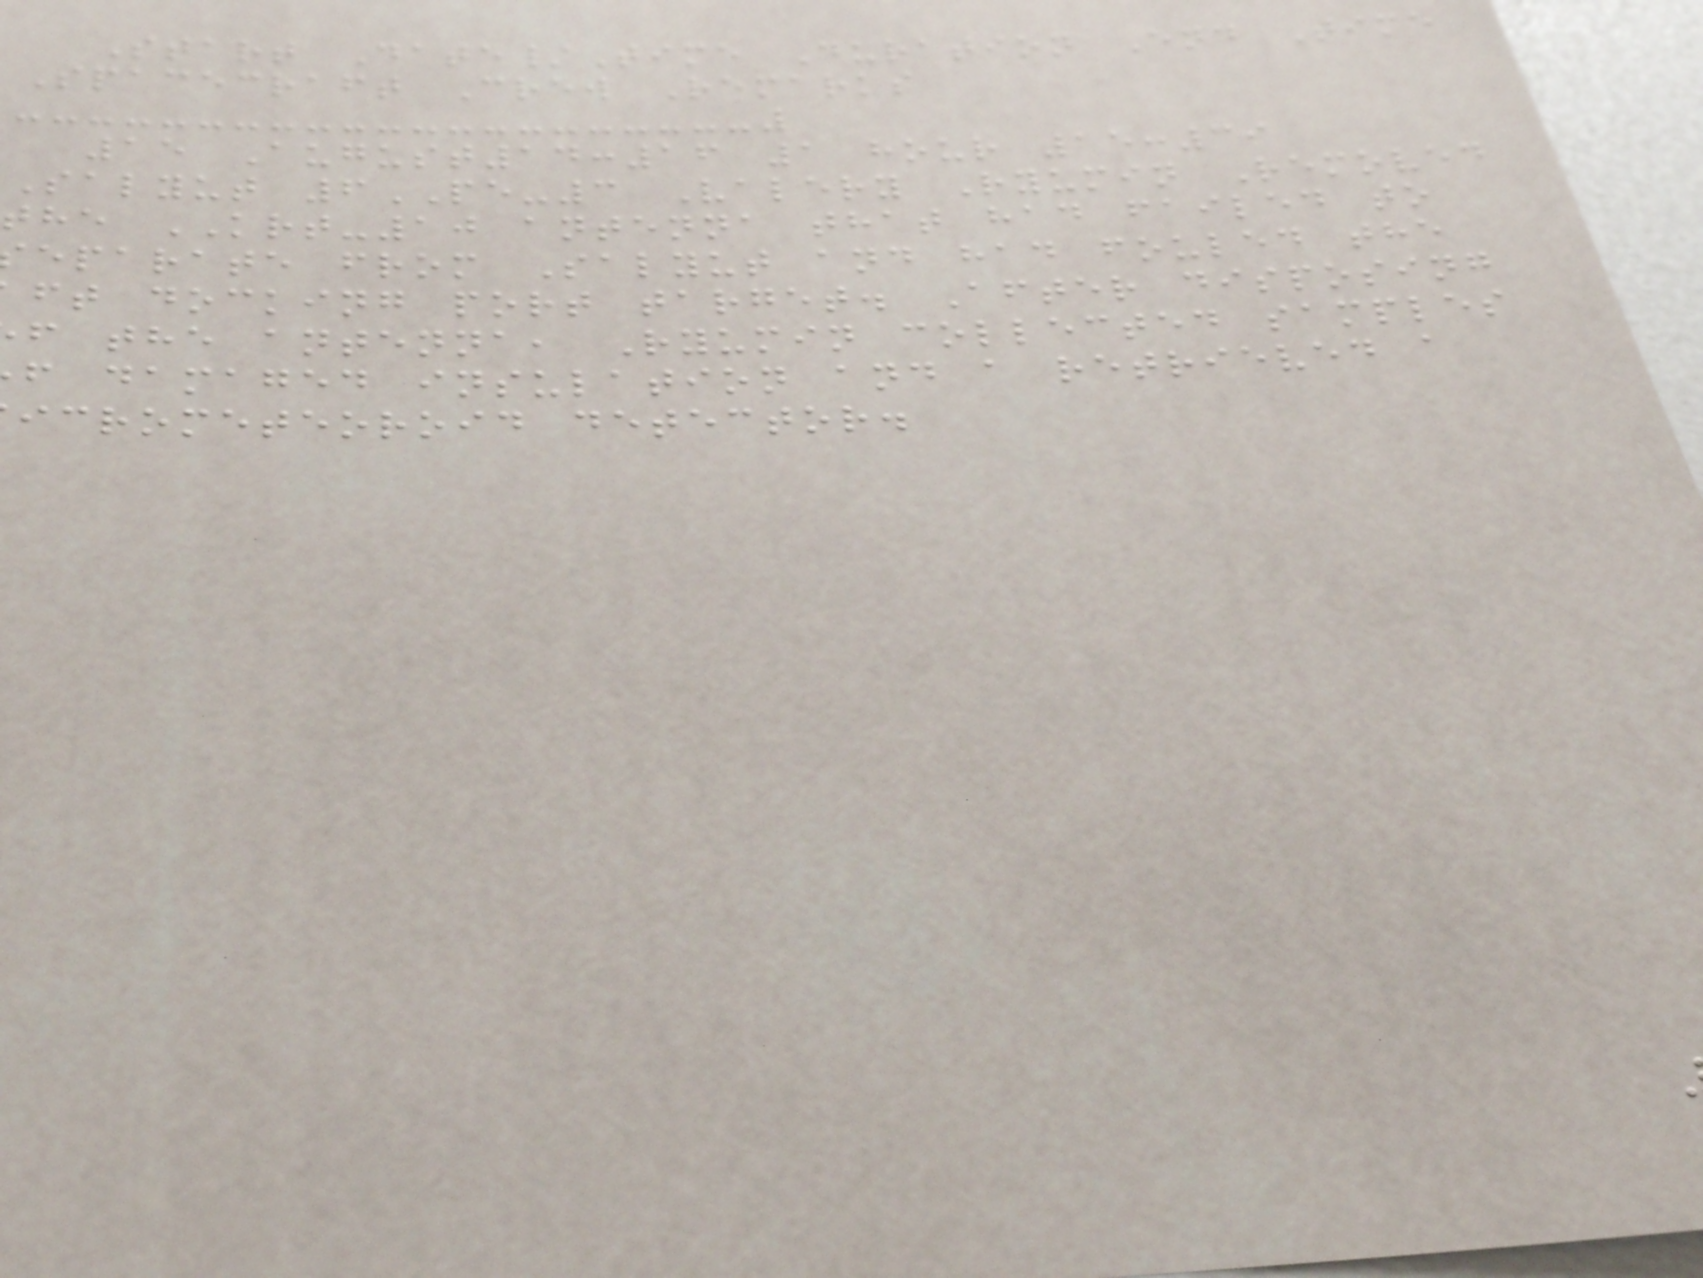Start Date/Time Duration End Time
Spacecraft Crew Remarks
15 August14:16 1 hour 15:39
Salyut 6PE-3 Valery Ryumin Removed
the KRT-10 antenna that had failed to
eparate from Salyut and had fouled the
ft docking port target. After disposing
f the antenna, Ryumin collected samples
f damaged insulation and a retrieved a
icrometeoroid detector.
